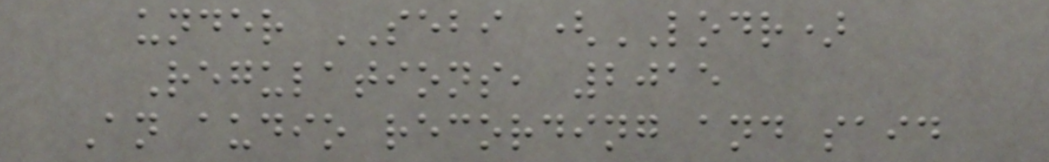under SEBI (LODR)
Regulations, 2015
An audio recording and said
